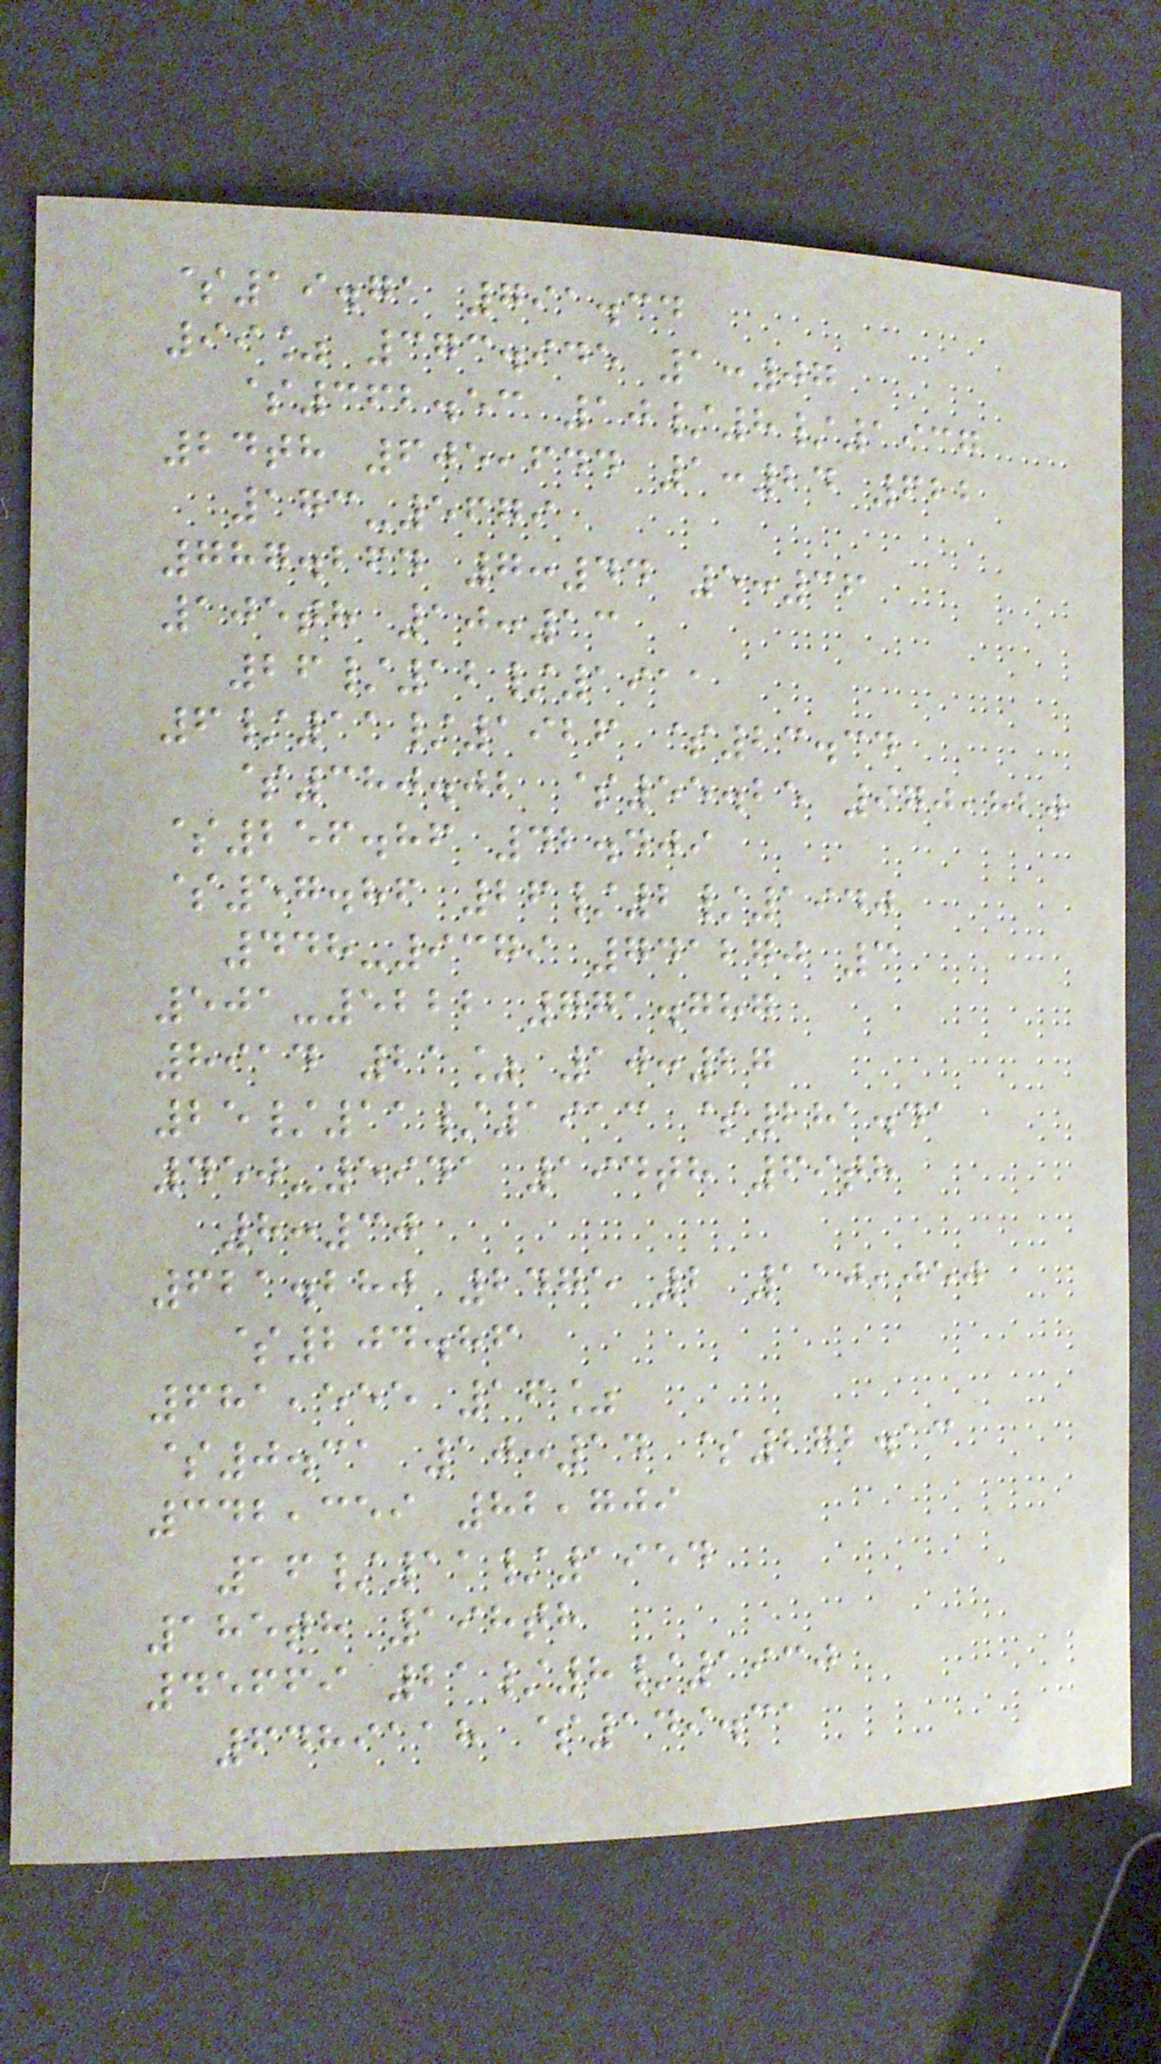$19.71 791.34
99% 373.945 1:07
$362.53 10/8/1937
24th 605,644 1:24 622
173-5679
787.264 7:44 5:36
105th 10:13
26/12/1911
6/11/1926 $23.34
$380.02 $55.25 970,820
$256.86 42.409
$57.86 26/2/1940
448-9379 741270 3
501-5222 771.787
8914 21% 10:27
25/11/1913 $281.41
450-5941 194th 69th
8:30
621.280 2475 2 110,050
$204.86
681,555 16%
$0.31 10:14 $272.13
342,359 82,709
16/11/1954
185th 198th
45669 21/8/1930
6489118 $149.31
